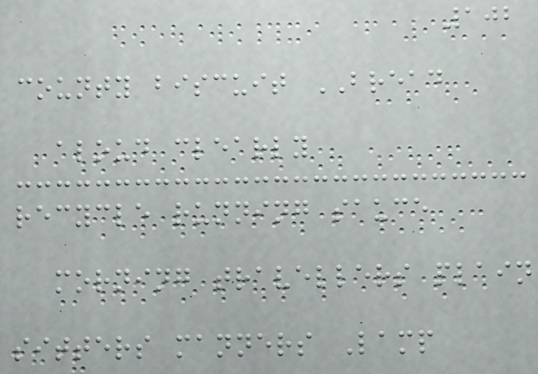102
county biscuit BREAD
aloud clearly
recycle running sauce
morning travellers plain
sitters manners Lamp
